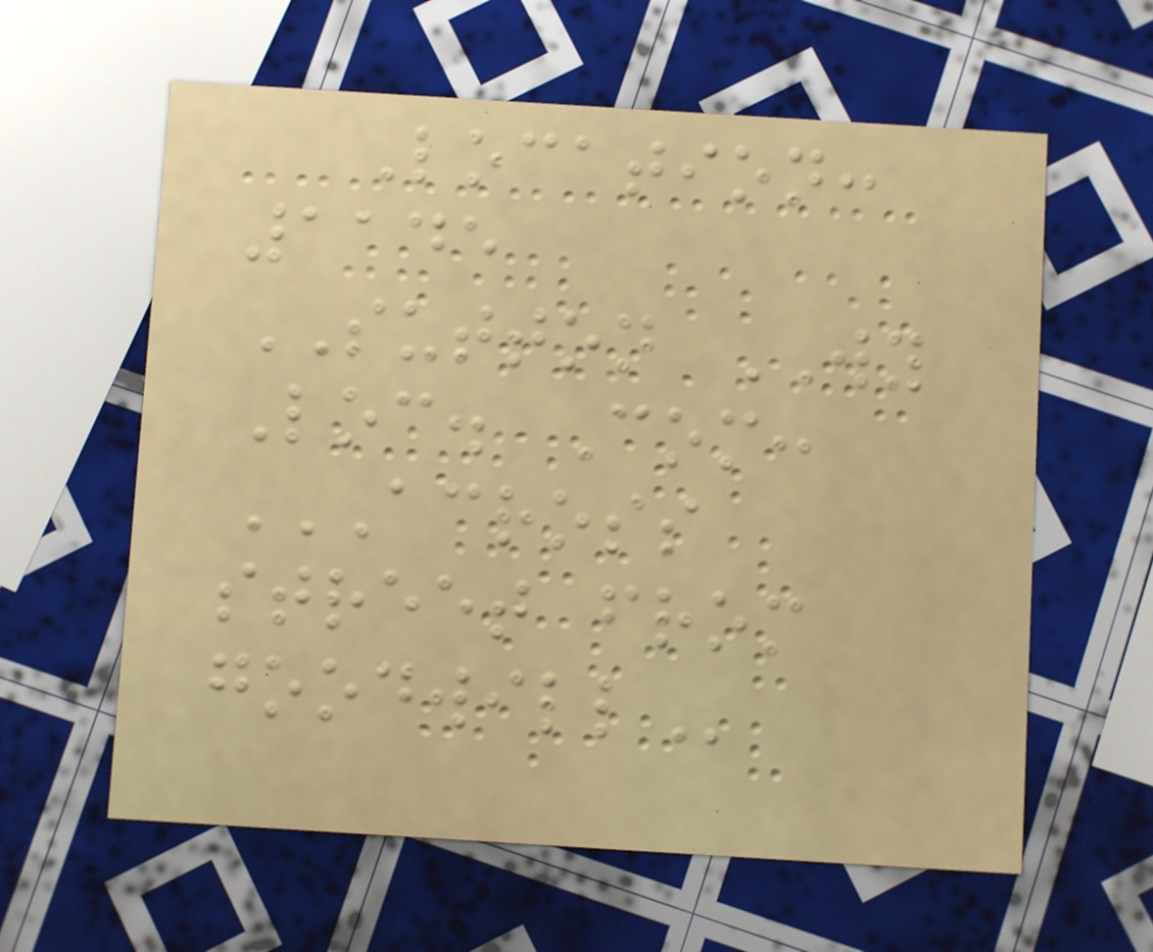Location:
1145
SUTTON WY
Loc. Com:
ACROSS
STREET FROM
GOODWILL
